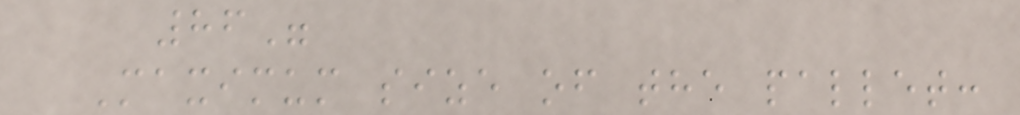86"
Maximum size of the pallet:
